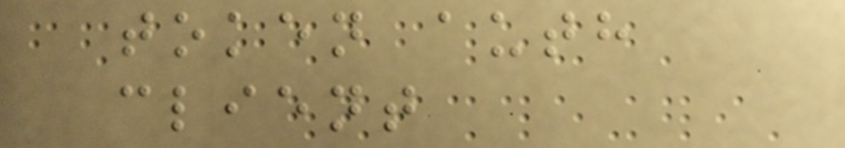token auth
client
